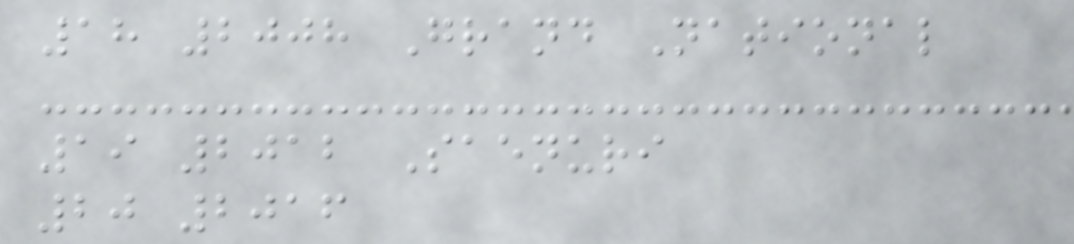18 2008 Grand National
19 2012 Saenuri
20 2016
